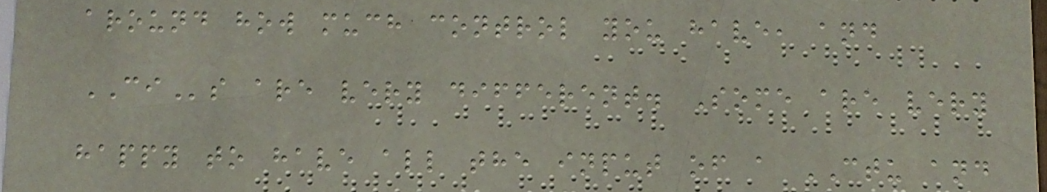around how much control you have, and
CIs are very different. Some are very
happy to have all the input of a CTU and
